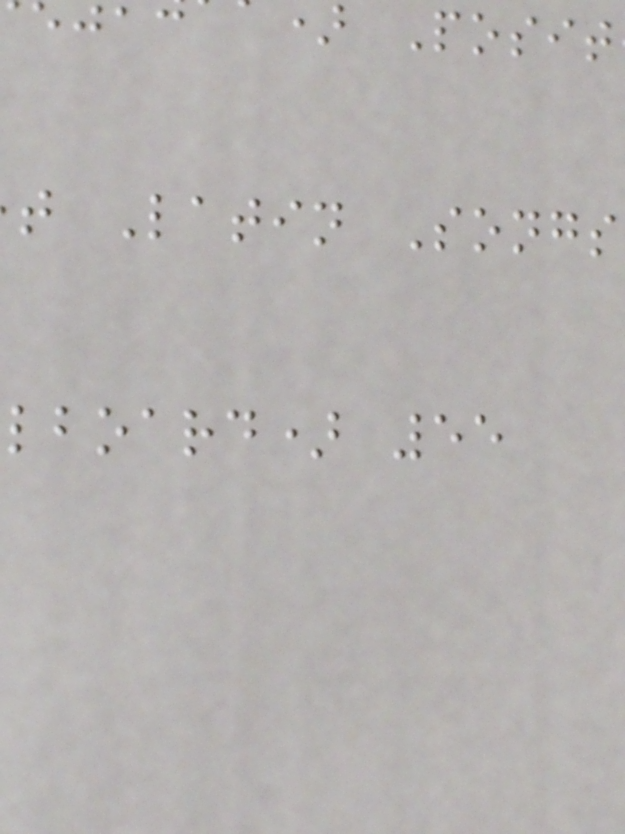t Latin Songs
lboard) 55
